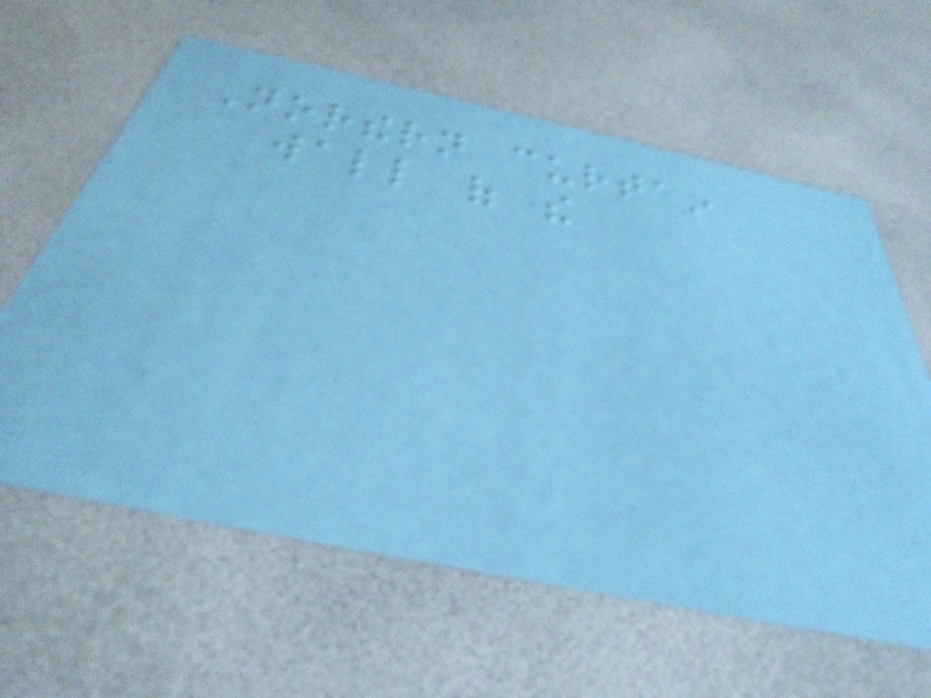Northern curtain
wall of the
